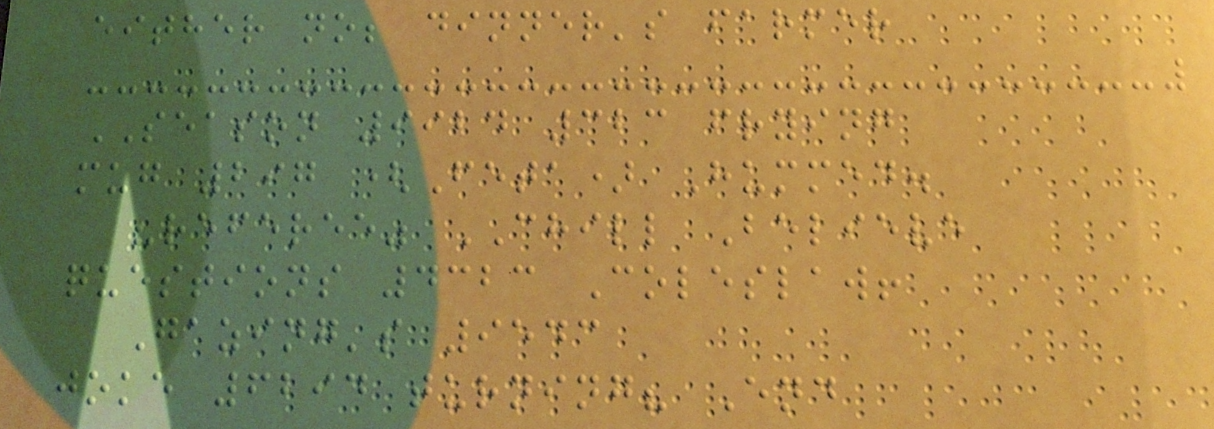either no; dinner's farmer
SEASON 9924 323 frying
mug 297 (Feta) Hummed.
"referee" CHILL Believe
questions 4323 Coleslaw!
Gazing's 9543
joke 6294 turning? End
